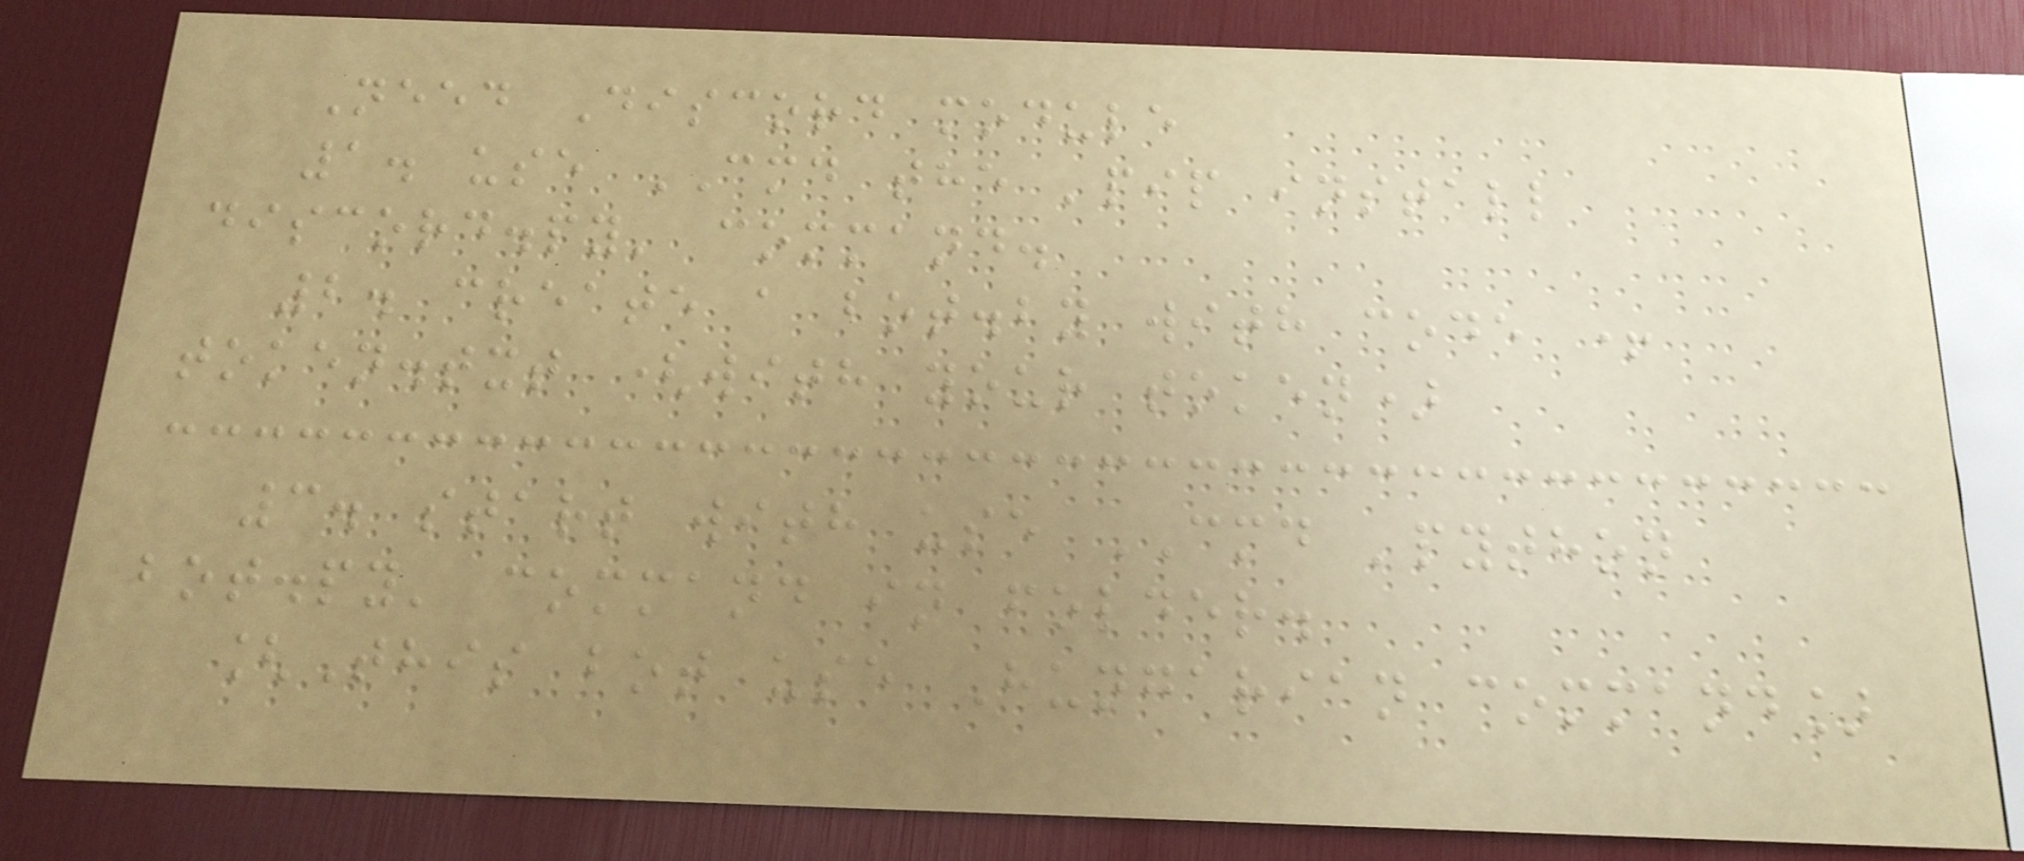Need Discord module
1. use CMD the 'pip install
discord.py' command.
2. create a bot.by with code +
token.txt (with your token)
3. start with use CMD 'python
bot.py' command in folder.
[This bot use Hungarian command]
